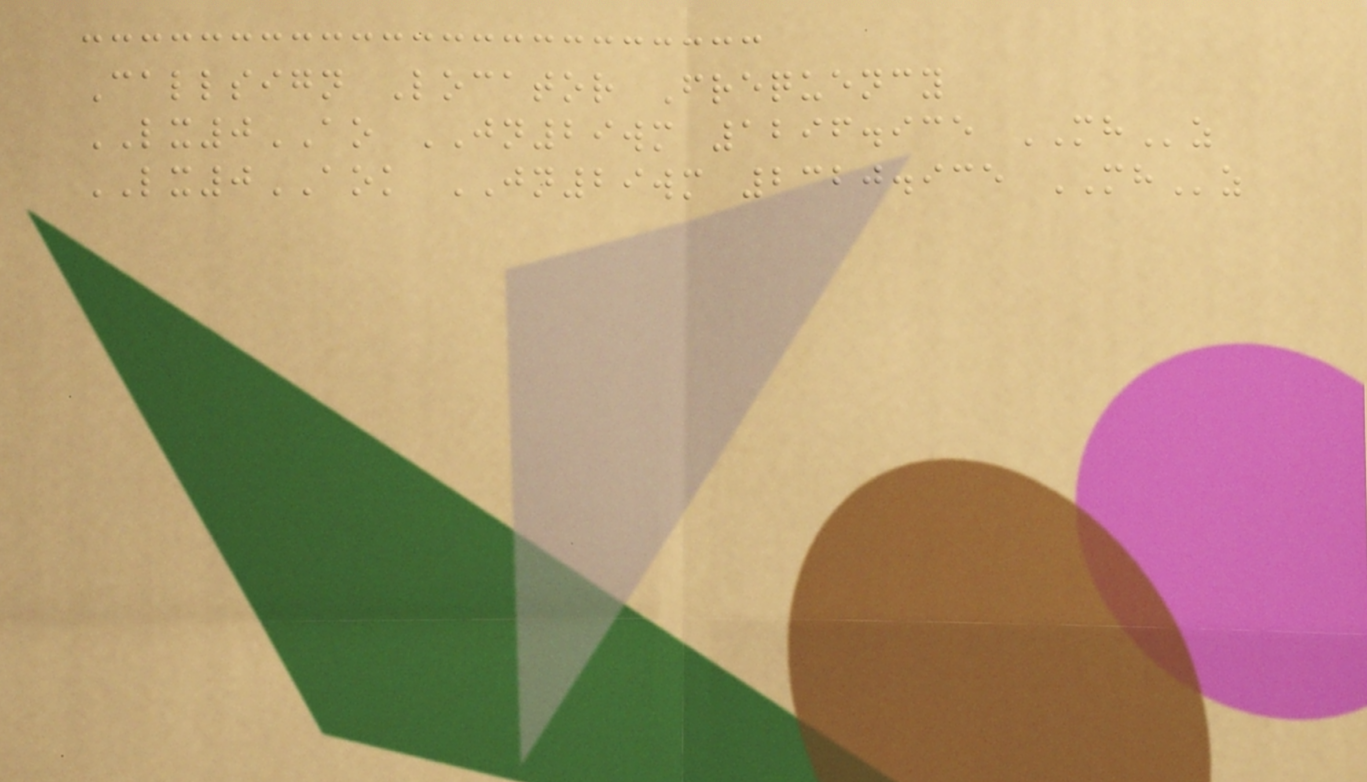Callsign Locator Frequency
LX0AO JN29wm 1296.935 MHz
LX0AOK JN29wm 2320.935 MHz
